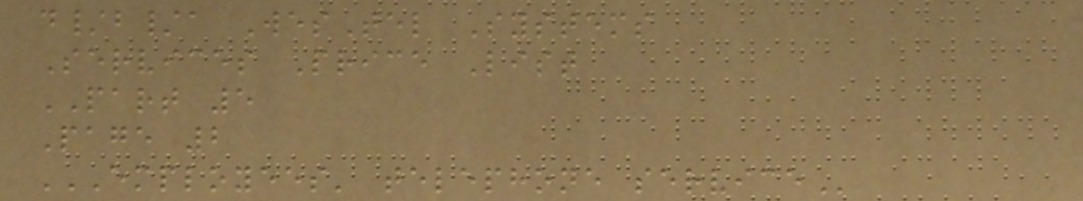d/b/a WesTel Systems
Services Price List
PART 5
Page 2
EMPLOYEES' TELEPHONE SERVICE
